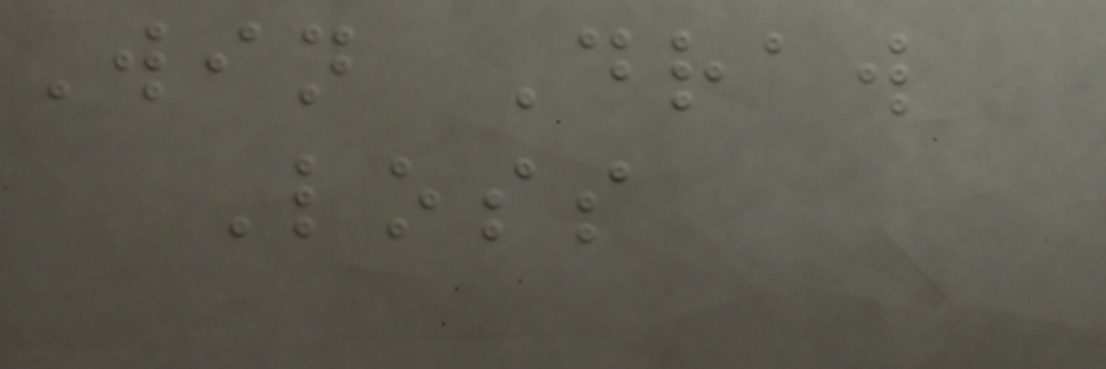Win Draw
Loss
